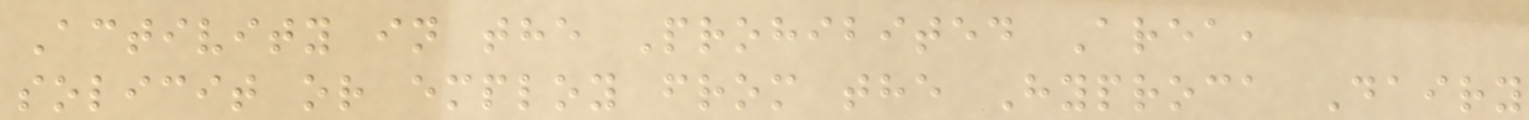Activity in the Prohibited Area,
solicit or employ from the Hyproca Dairy
